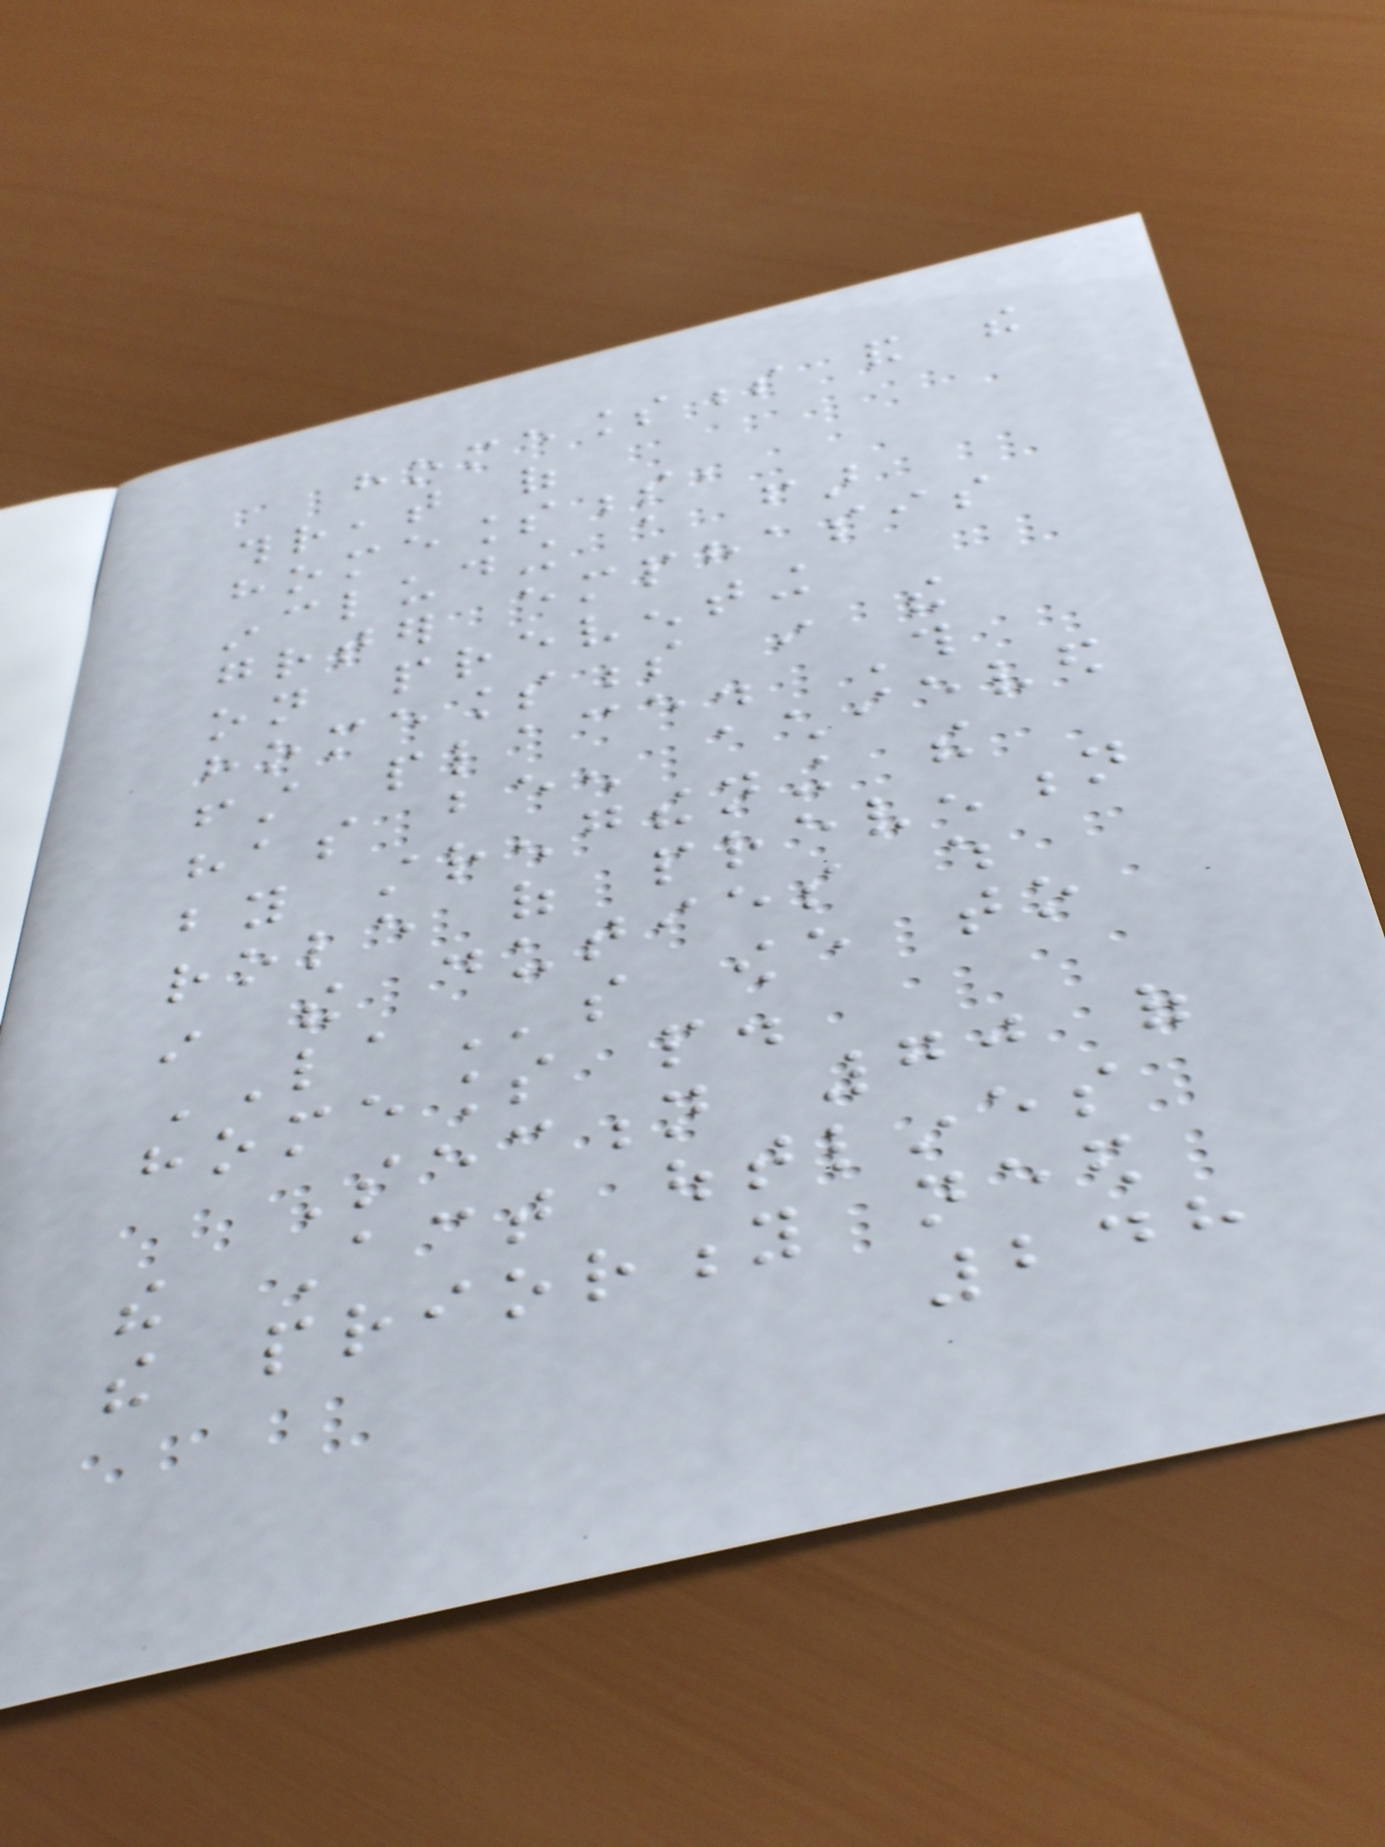homelessness and the
threat of
homelessness,
including a far
greater emphasis
on preventing
homelessness in the
first place. This
has been achieved
by strengthening the
role of prevention
in the duties which
LAs owe to
homeless people.
Section 70 of
the Act outlines
the priority need
248
